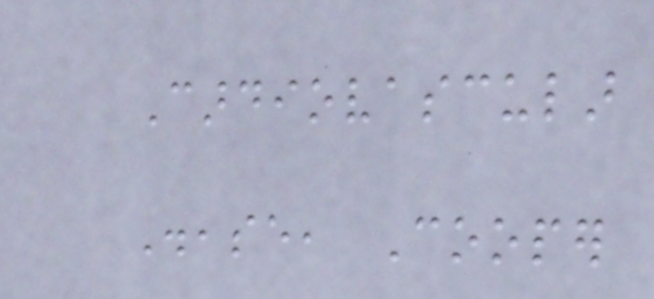Cardiovascular
Disease, Cooper
